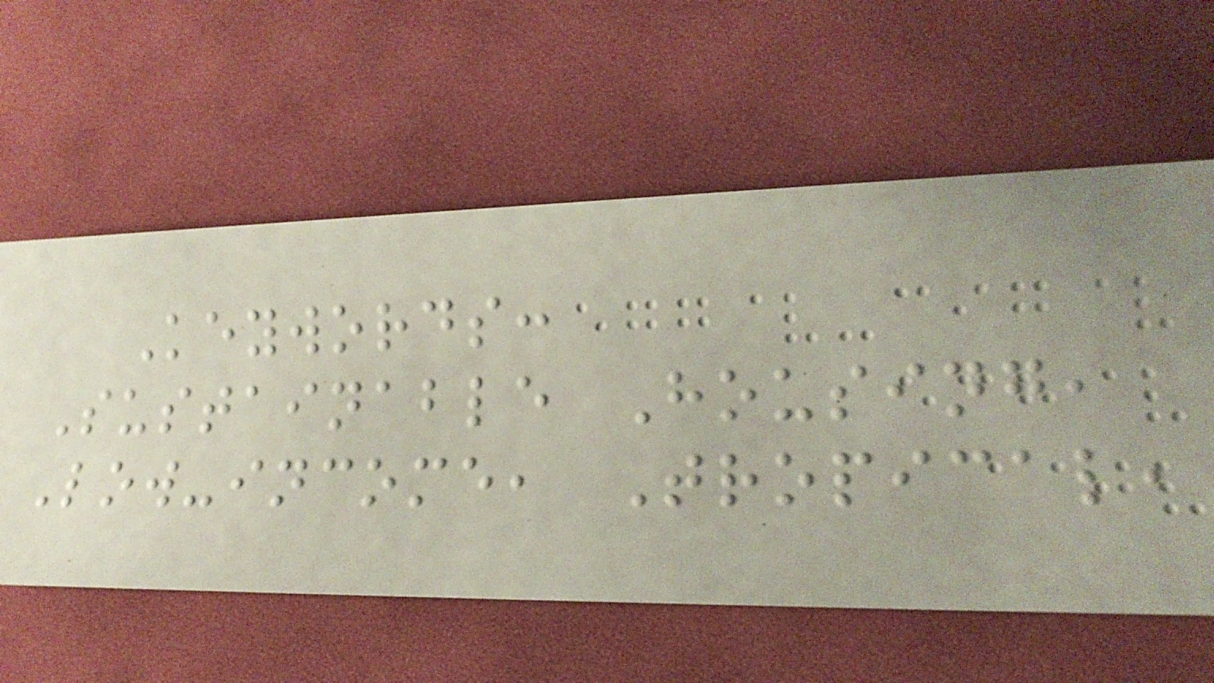Keywords:
Sustainable Housing,
Low-income, Tropical,
